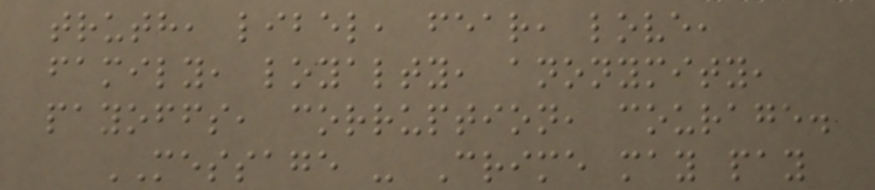truth, libel, fear, love,
family, loyalty, anonymity,
payoffs, corruption, courage.
MESSAGE - Crime may pay
